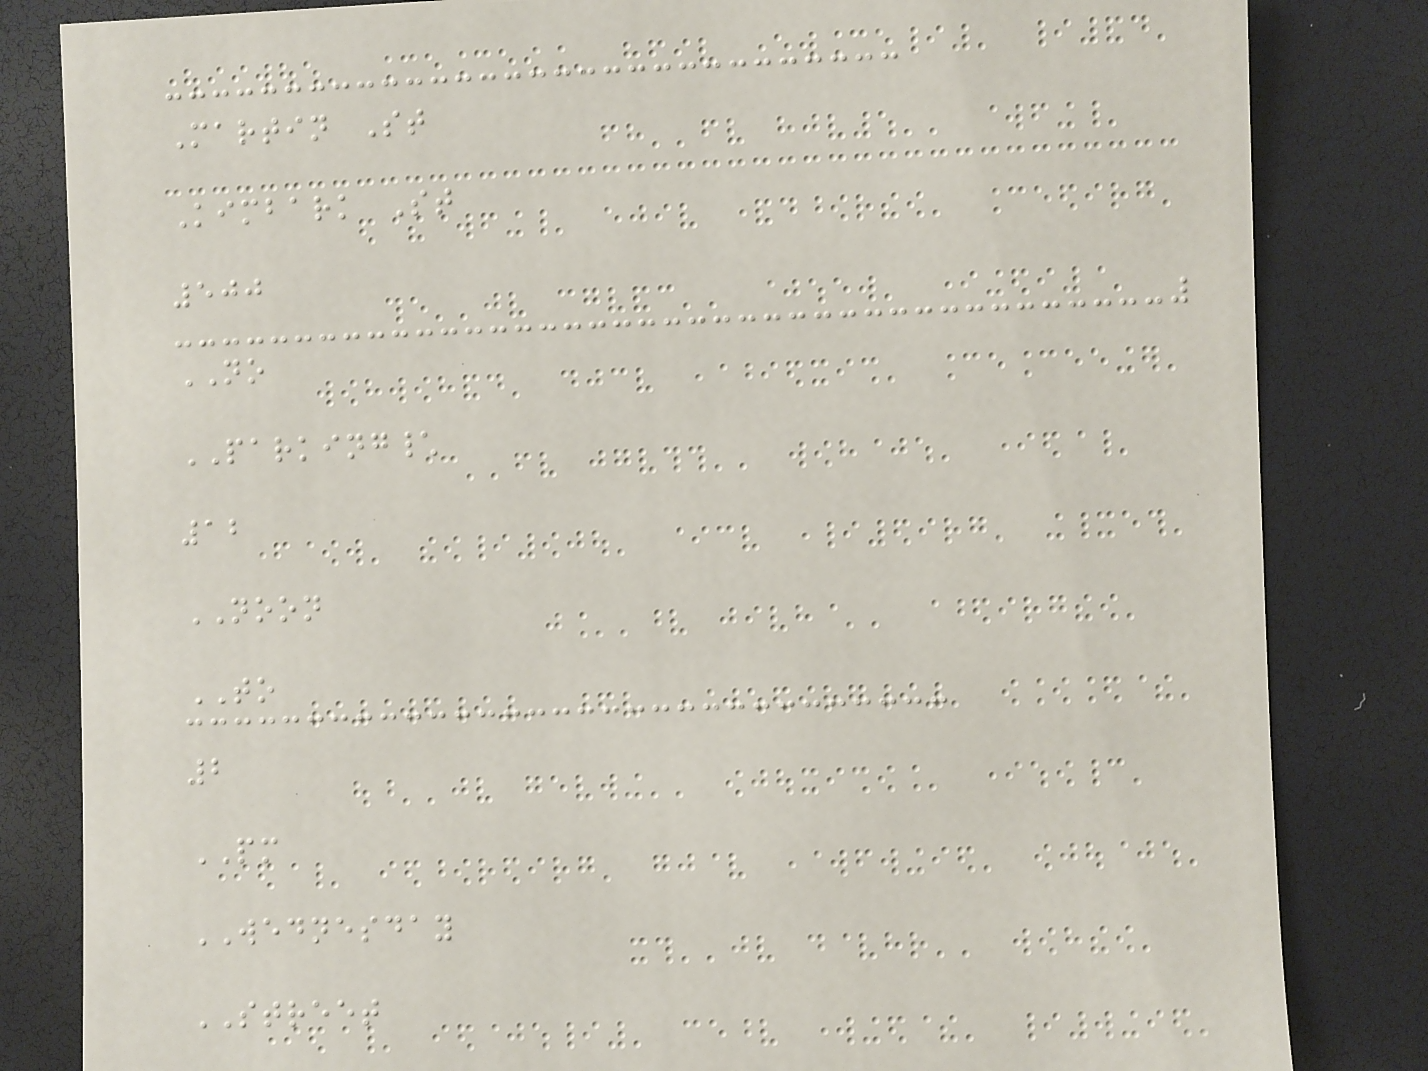Martin St
Kimbark St
500
NO
PARKING\
12
NOON
TO
2
PM
WEDNESDAY
STREET
